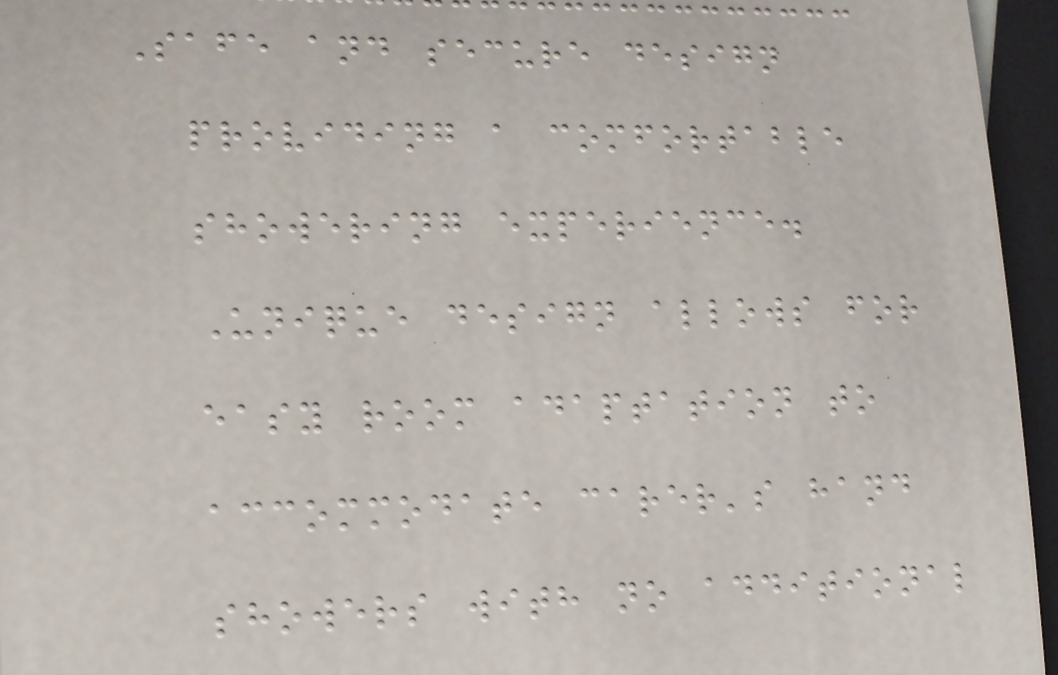Safe and secure design
providing a comfortable
showering experience.
Unique design allows for
easy room adaptation to
accommodate carer's hand
showers with no additional
